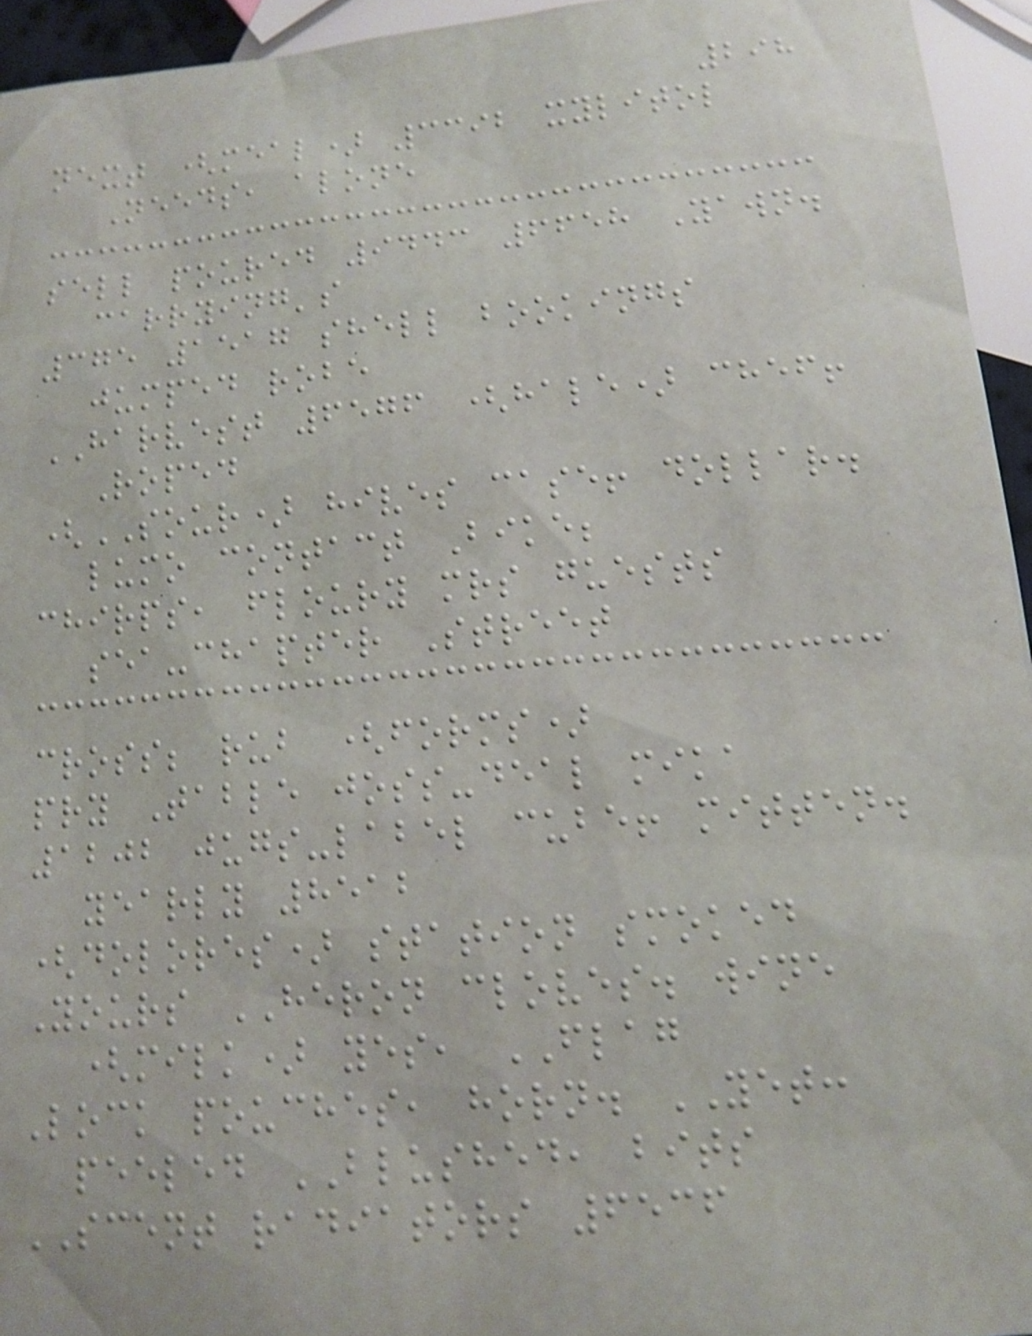298
next (meal) 3392 xylitol
Needs, alone
sell poured 9443 6658 Yawn.
carrying's
375 1517 shell bookings
jumped robe
HARVEST 6576 (hale) chef!
Roped
(SOUR) hives case! dollar.
lumo contact Bike;
chirps, floury mrs guests
sea-chapter Street
cross; rub (forms)
pry Table joss-deal mika
1202 jugs-label cube! mitten.
yearly 8512
(dolores) station smoked
Yours HERON cloves. wine
(milk) yes, FLAG
Lock pouches, horn. YET:
peeled BLUSHED, bits
SCENT radiators 6536
